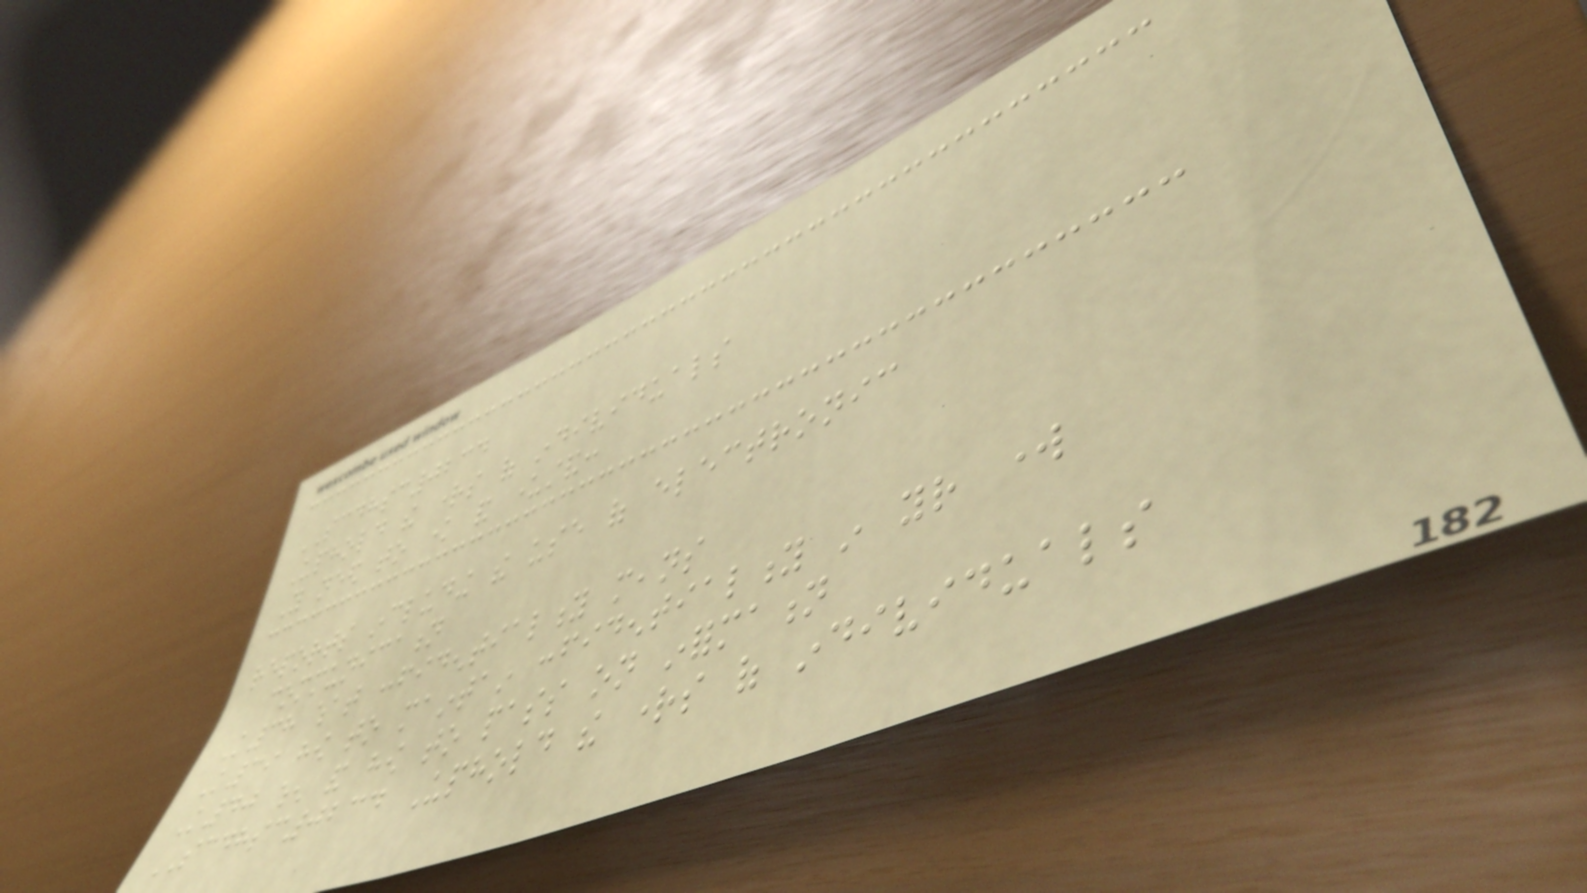SCDHSC0234
Uphold the rights of individuals
You need to know and understand:
reports including the use of electronic
communication
K38 what confidentiality means
K39 how to maintain confidentiality in your work
K40 when and how to pass on information
SCDHSC0234 Uphold the rights of individuals
